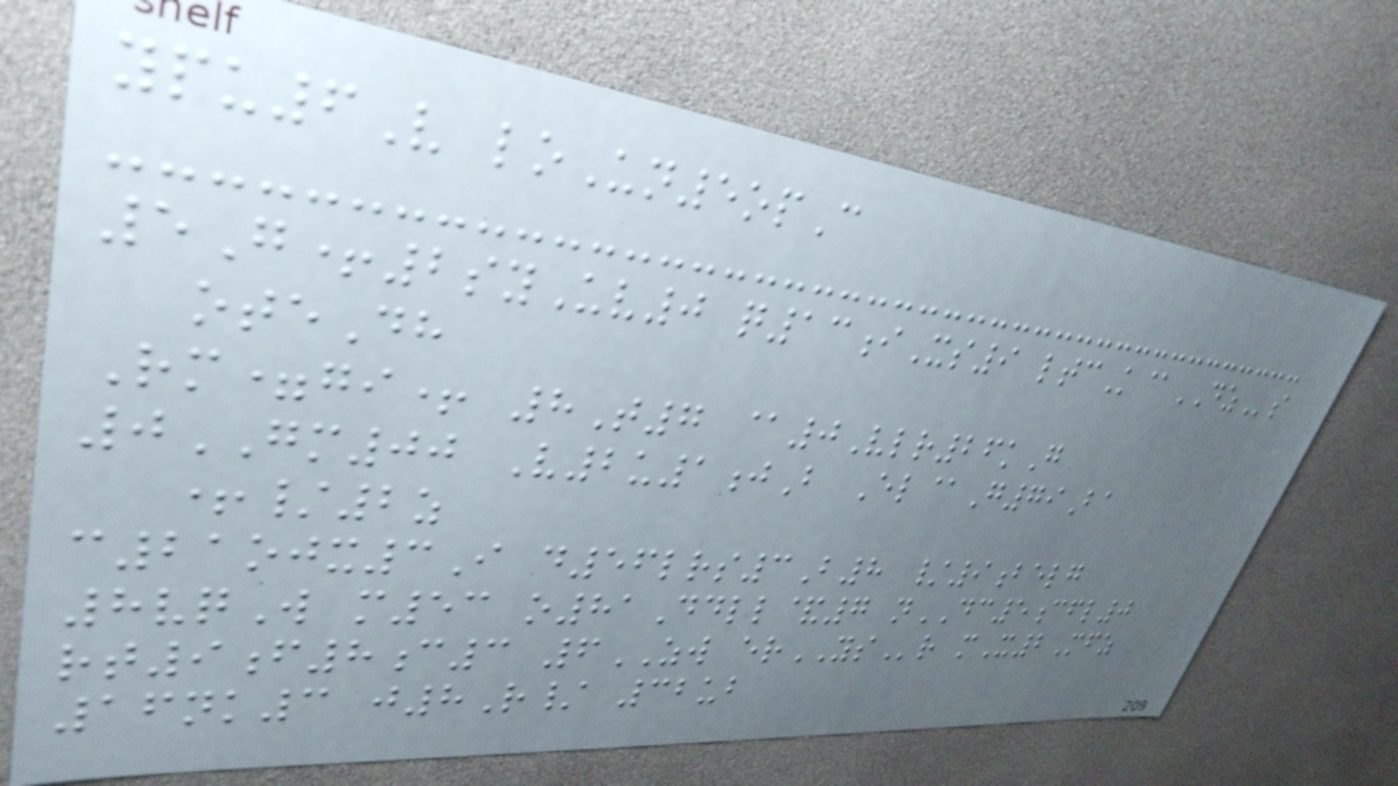ypu6V loUn5opC
5G+2syUv0 q13iXs9 ltcK@DZs
oteDh
Rm=gi+ 8T7 @0Vlr26kG
0GM00 V2u1jB El@G79Ba
+/2z
c21ojx3I d56lrs3B8 /9belg
8vqW m53 o81Ddll&7 nDC5cfl0
rt9f8c3 6ZW erYSr mX2Mfz
16nk3 j8R/ 32ub
